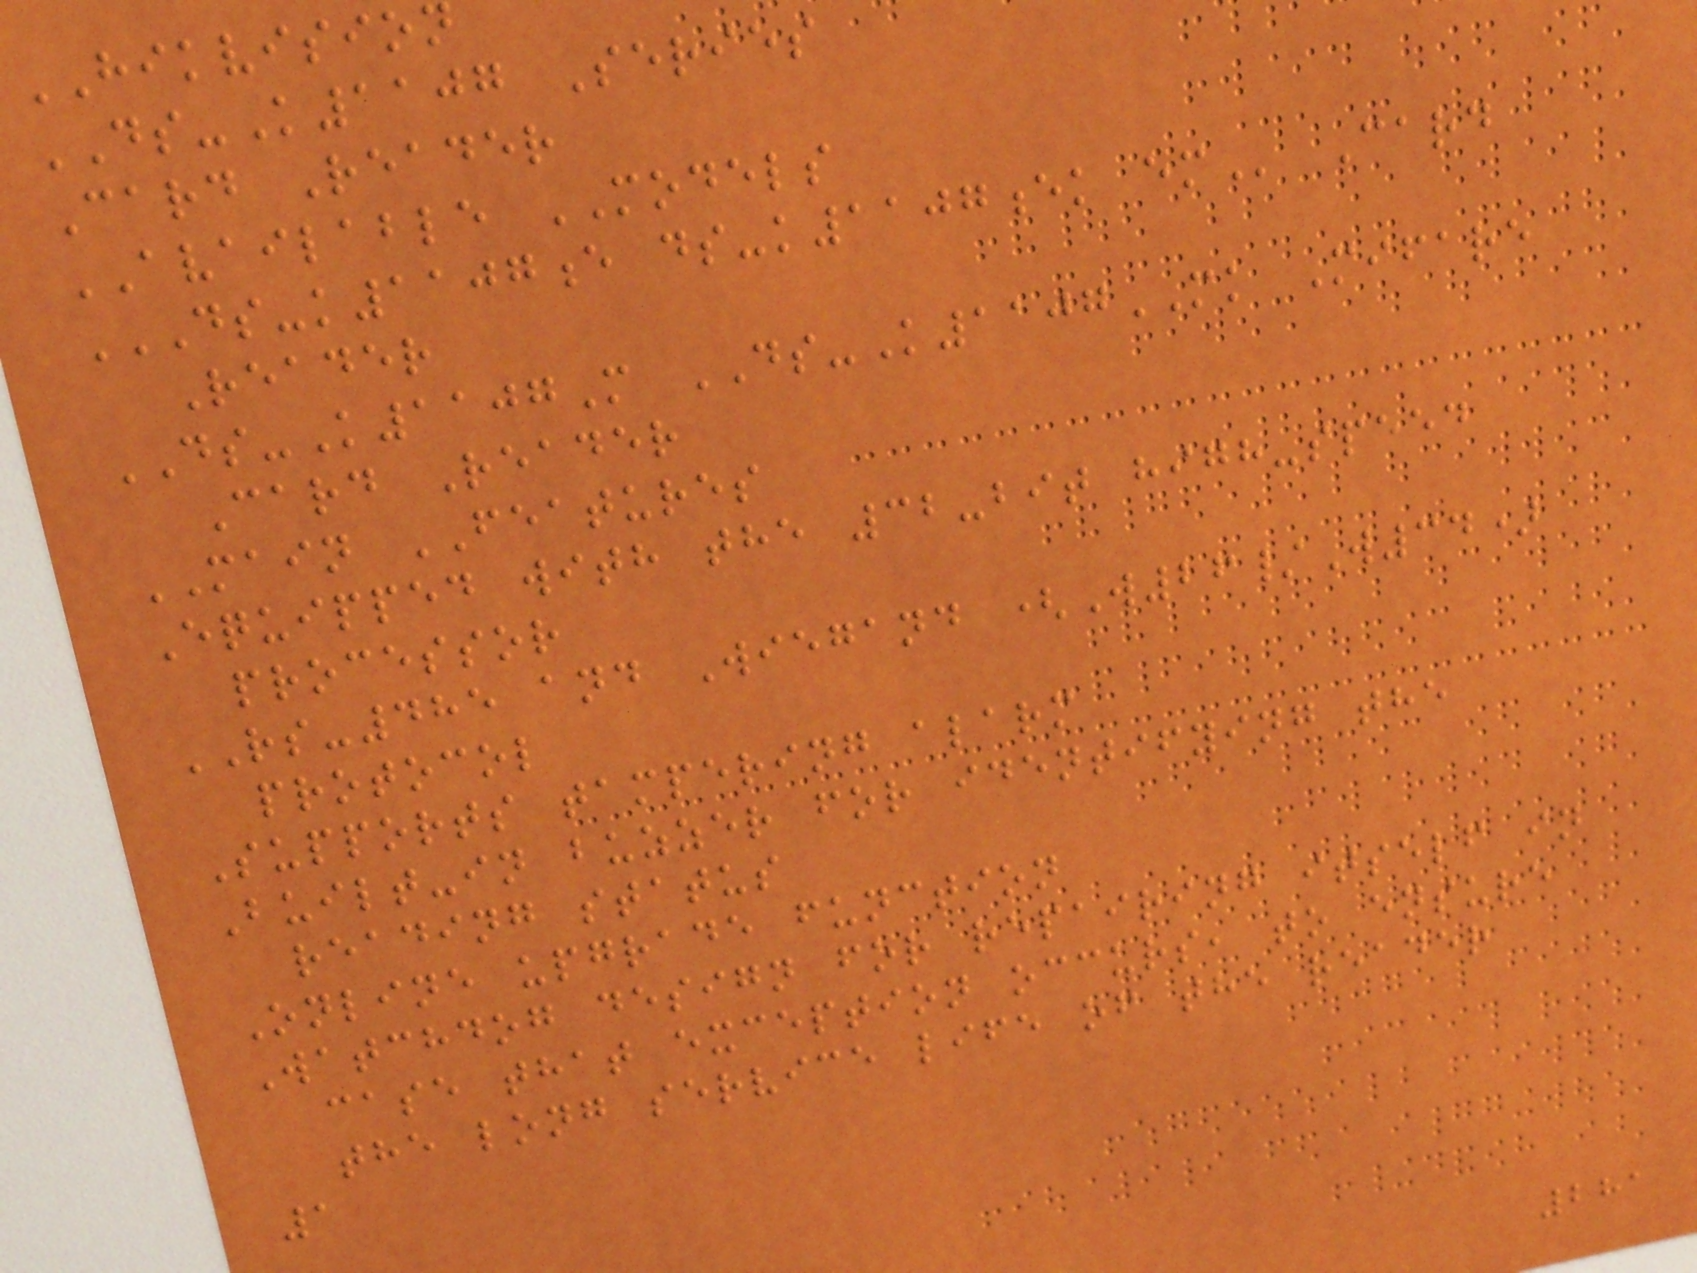HIKVISION
DS-K1107 Series
Card Reader
AVAILABLE MODELS
DS-K1107E DS-K1107EK EM Card
Reader
DS-K1107M DS-K1107MK Mifare
Card Reader
MAIN FEATURES
Equipped with the 32-bit high-speed
processor
RS-485 and Wiegand (W26/W34)
protocol
Supports tampering alarm
Built-in buzzer for identifying the
reading status
Online upgrade function
Watchdog design for repairing itself in
case that exception occurs, to ensure
the long service life of the reader
1
281
